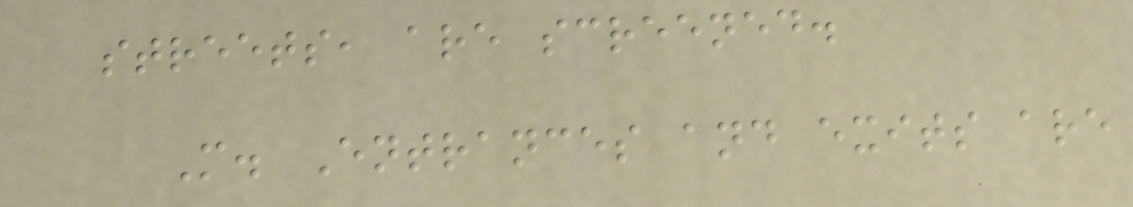streets, are screened.
M. Entrances and exits are
